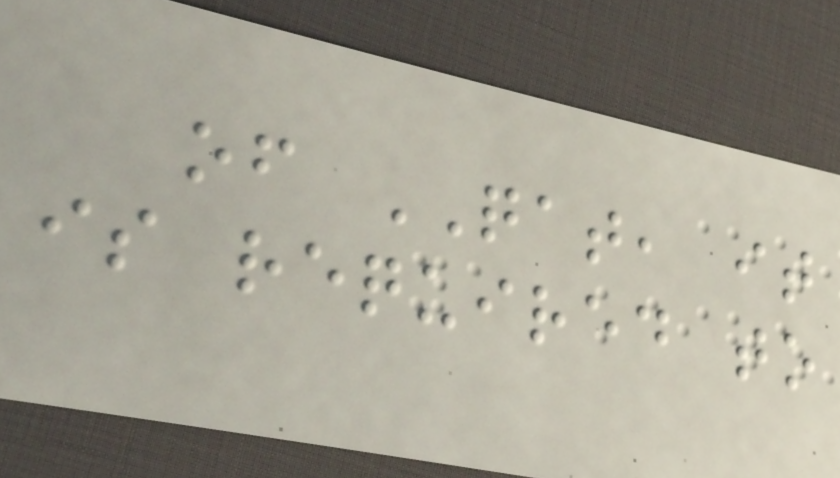of QAT, it
is required to
